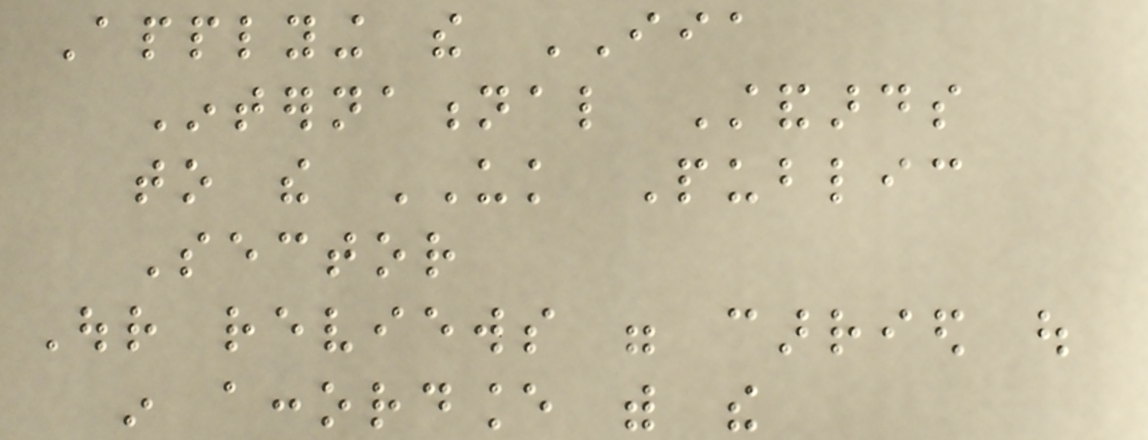Applying the IIA
International Standards
to the UK Public
Sector
Our reviews were carried out
in accordance with the
